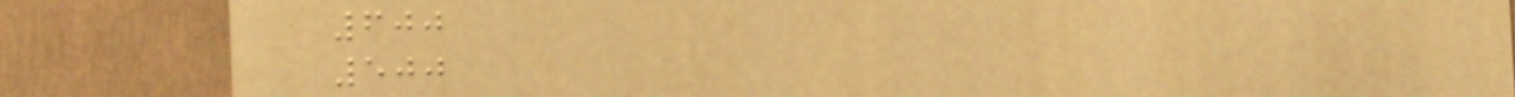600
500
